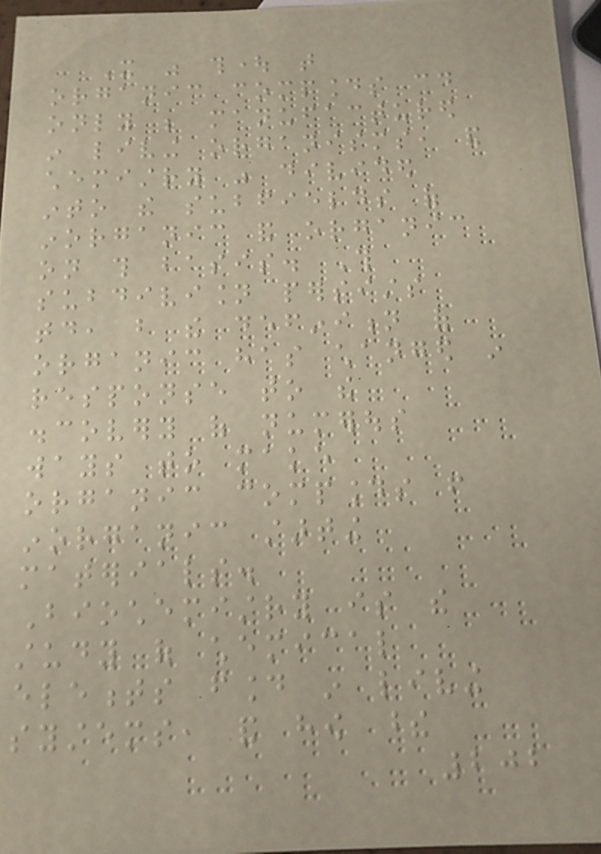It was thought that
organic compounds could
only be manufactured
in living organisms, and
chemistry was divided
into the subfields of
inorganic and organic
on this basis. This
subdivision persists
today, but the definition of
organic has changed in
response to the
discovery of numerous
ways to make
organic compounds from
inorganic starting
materials.
Biochemistry is the
study of chemical
elements found in living
systems, and how these
202
